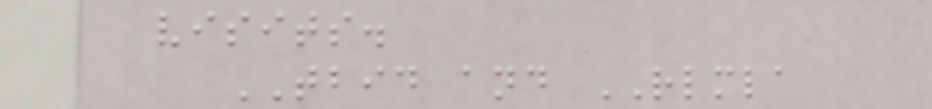visits.
TBID and RLMLA
